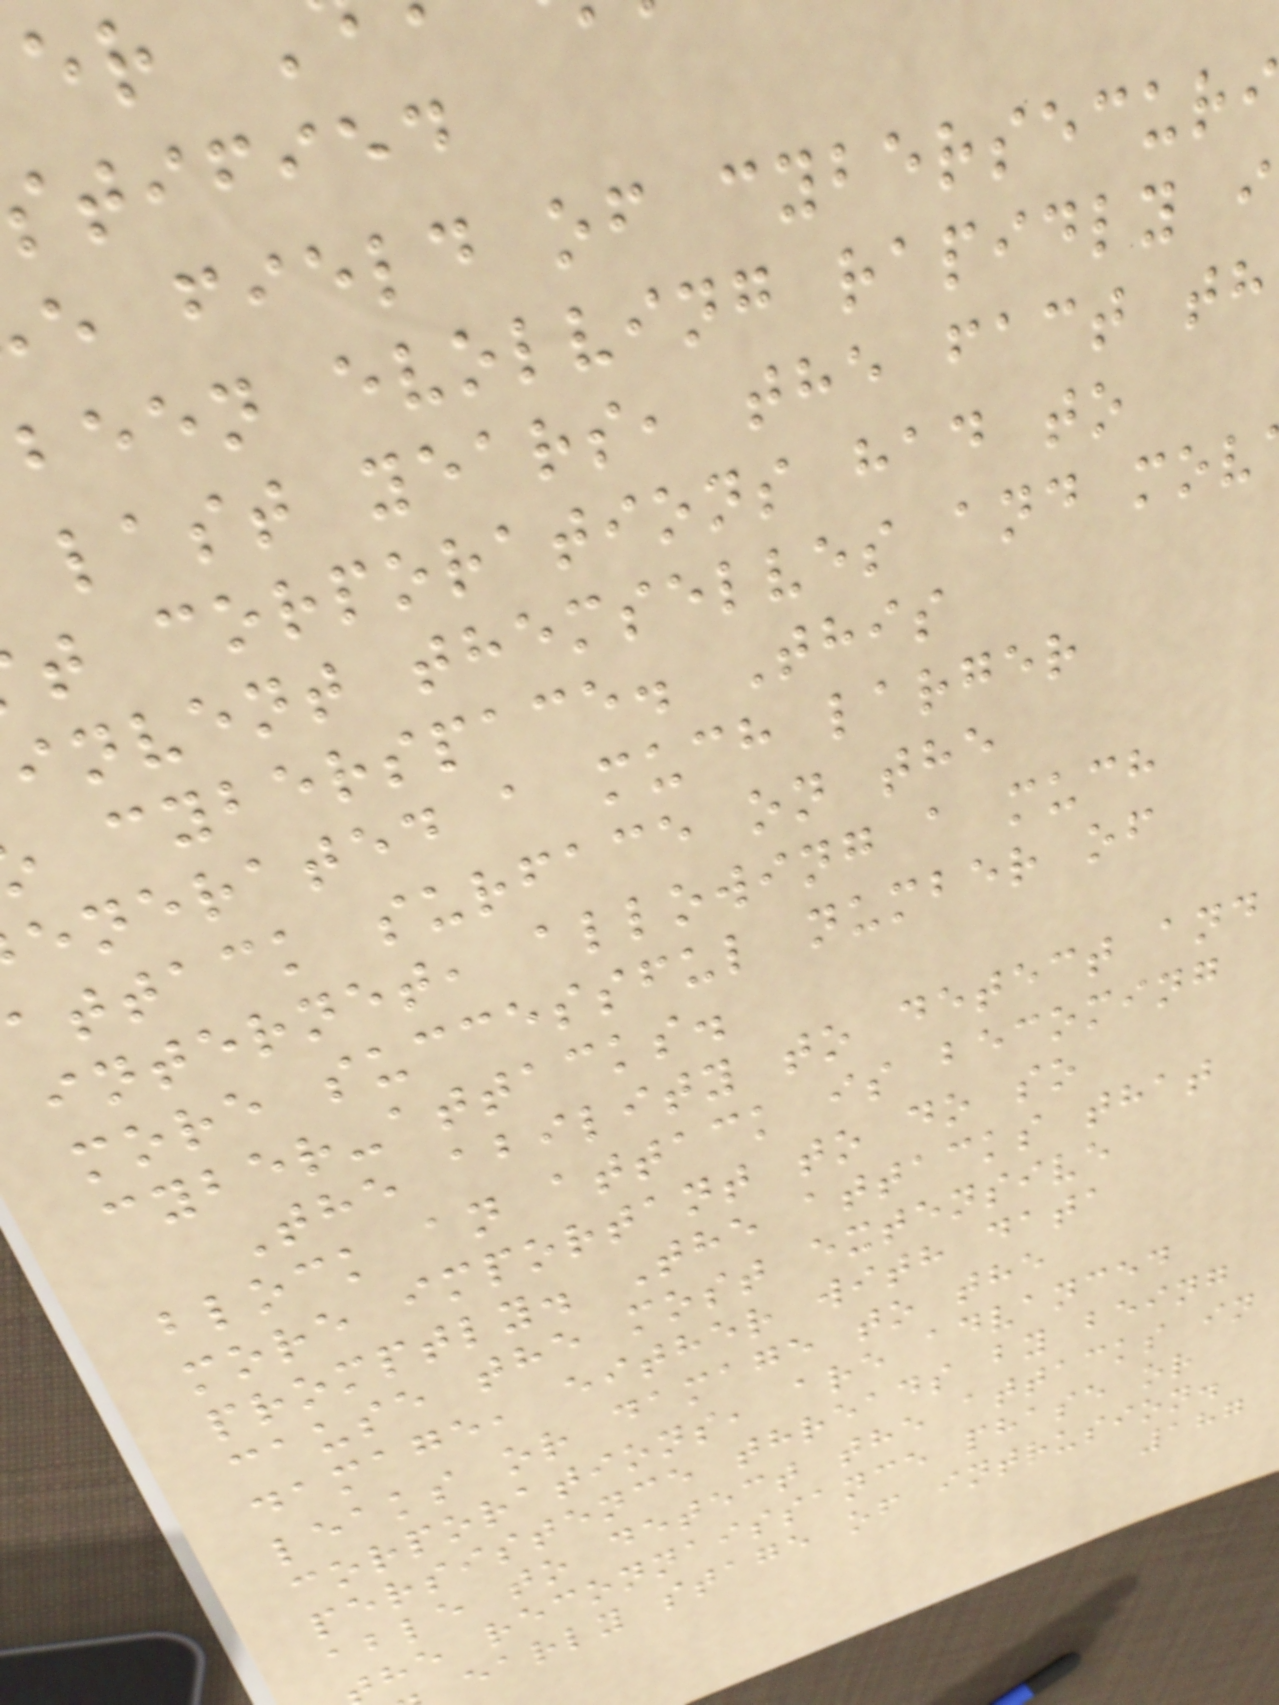tified
e field of cybersecuri
been evolving rapidly i
last years, the fact th
t corporations had to
invent themselves and mov
cyberspace. This
enerated a much larger
attack surface on the
internet, allowing a much
more successful number of
cyber-attacks.
The ability to detect and
block an attack is becoming
more important to do so
promptly. The attacks that
cause the most extensive
damage, either with data
leaks or damage to the
corporations, are advanced
persistence threads by being
able to detect the attacks in
he reconnaissance phase or
early stage of intrusion.
187
